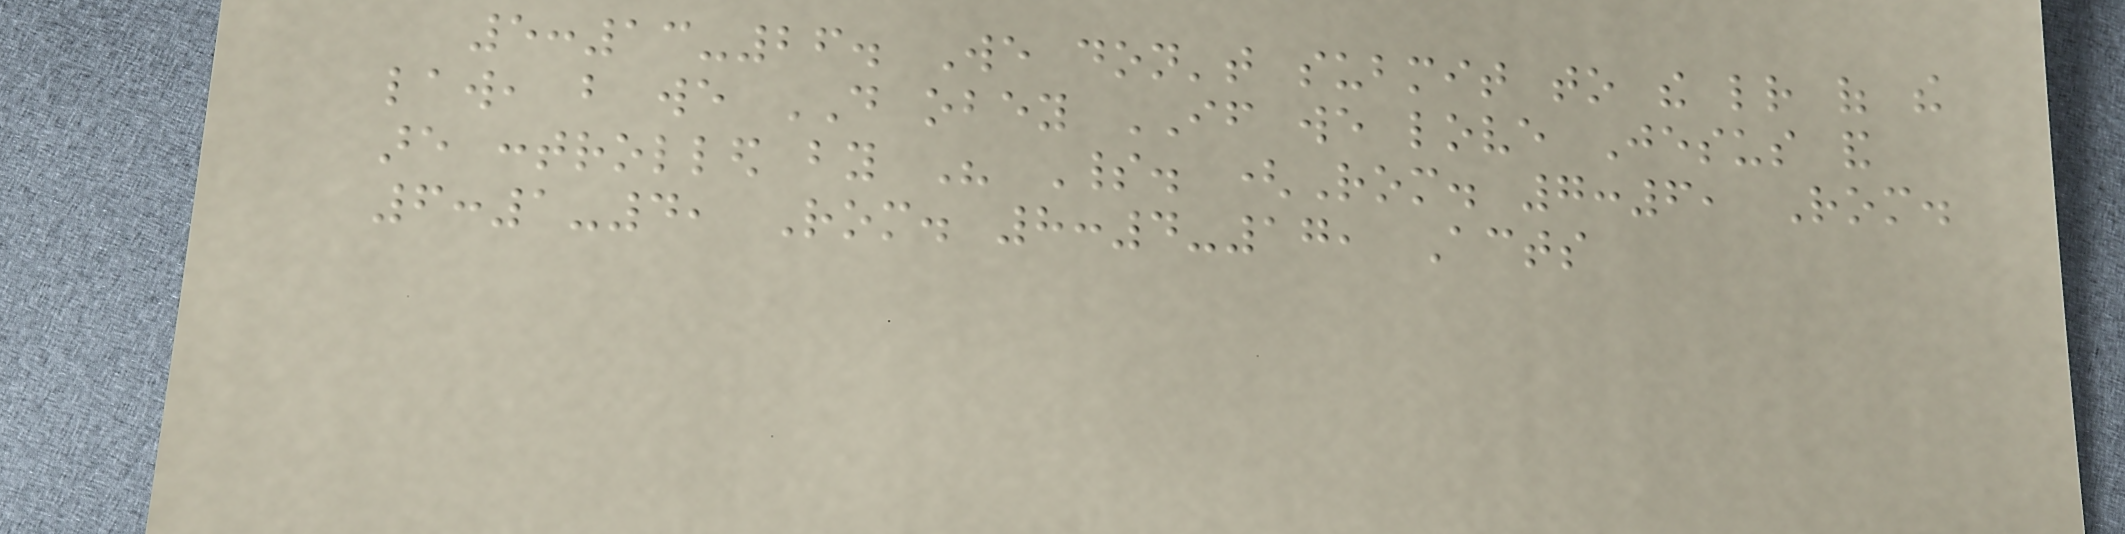5:13-26. We don't submit to the letter of the
law, but we DO obey IF we love Jesus and
are controlled by His Spirit. (Rom. 7:6, Rom.
6:1-4, Rom. 8:4-17, Acts
